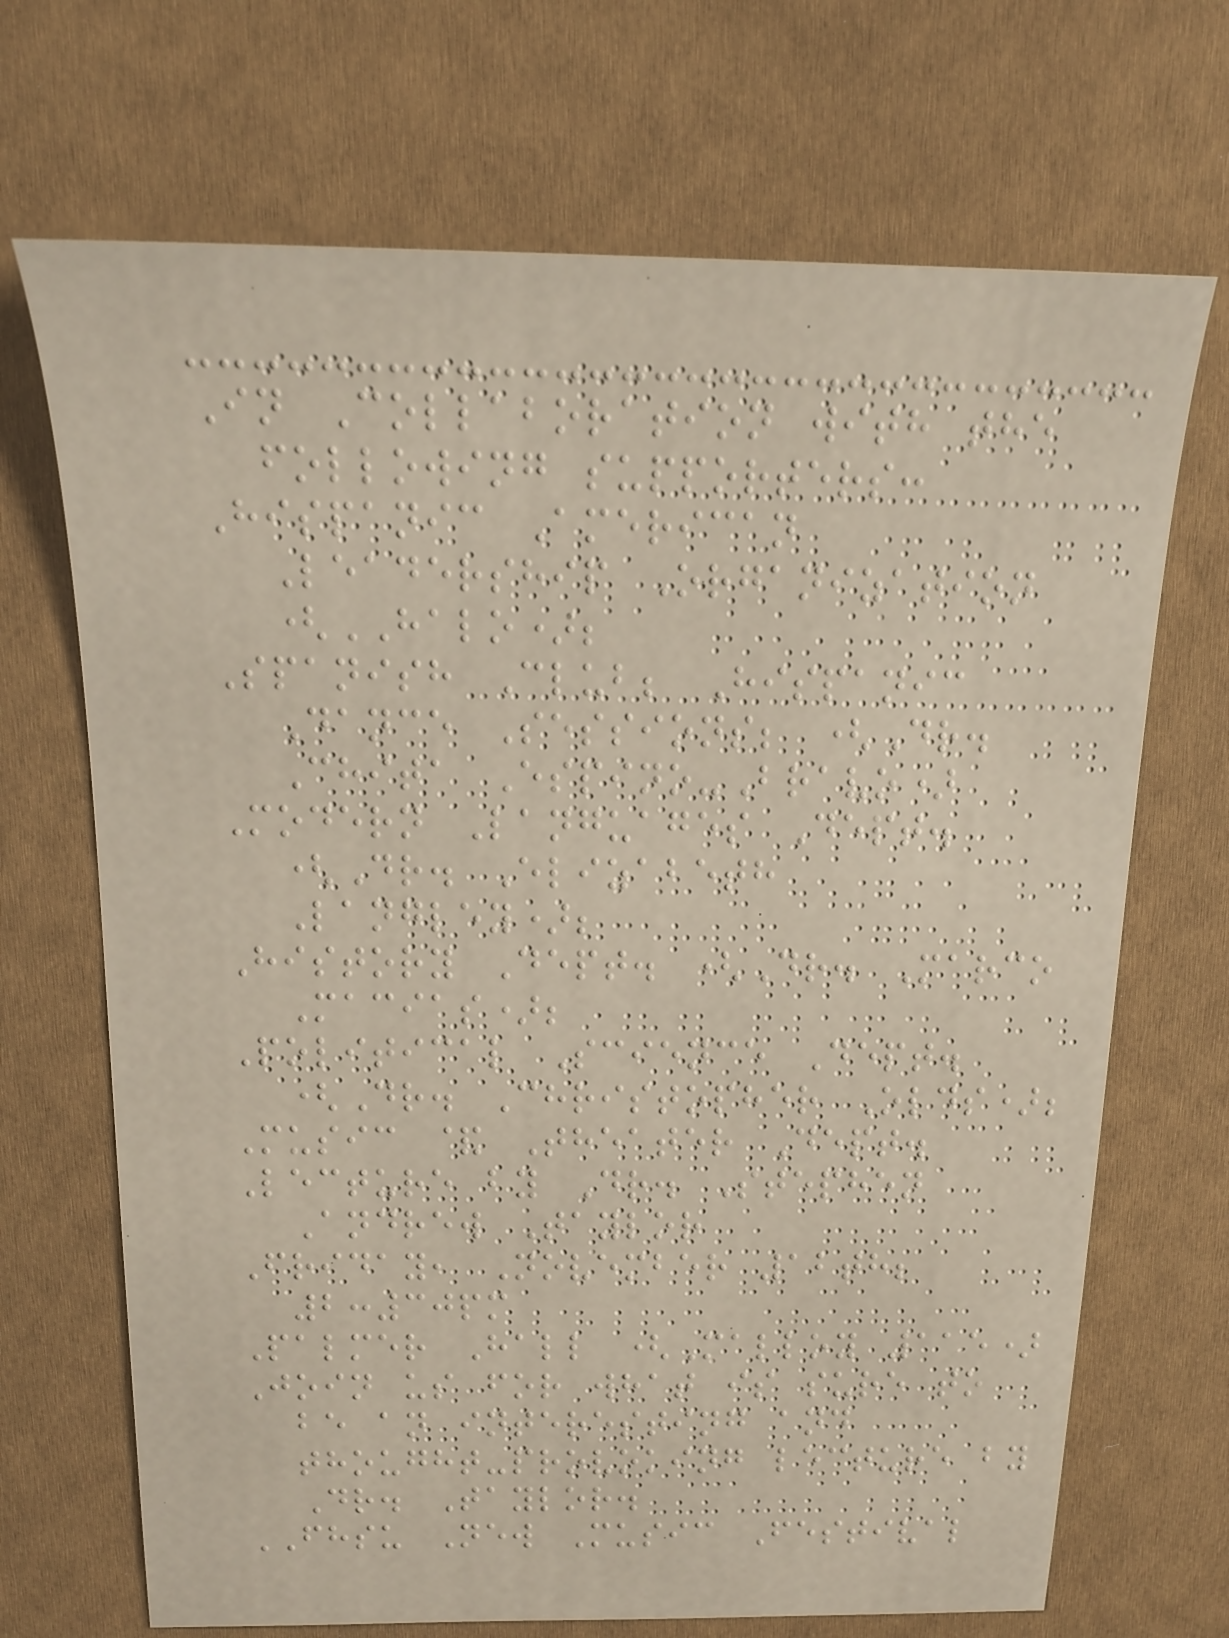In Collaboration with the
following supporters:
Hispanic American
Leadership Organization
(HALO);
Spanish Club; Hispanic
Dance Sessions; (Dr.
Chita Espino-Bravo)
Modern Languages Dept.
(Dr. Elizabeth
Langley);
History Dept. (Dr. Marco
Macias);
Political Science Dept.
(Dr. Christopher Olds);
Music & Theater Dept.
Lecture by Dr. Stephen
Andrew Taylor
Friday, November 12th;
2:30pm
Palmer Hall (Malloy 115)
Join us for what is sure to
be an interesting and
thought-provoking lecture by
Dr. Taylor.
FHSU New Music Festival
